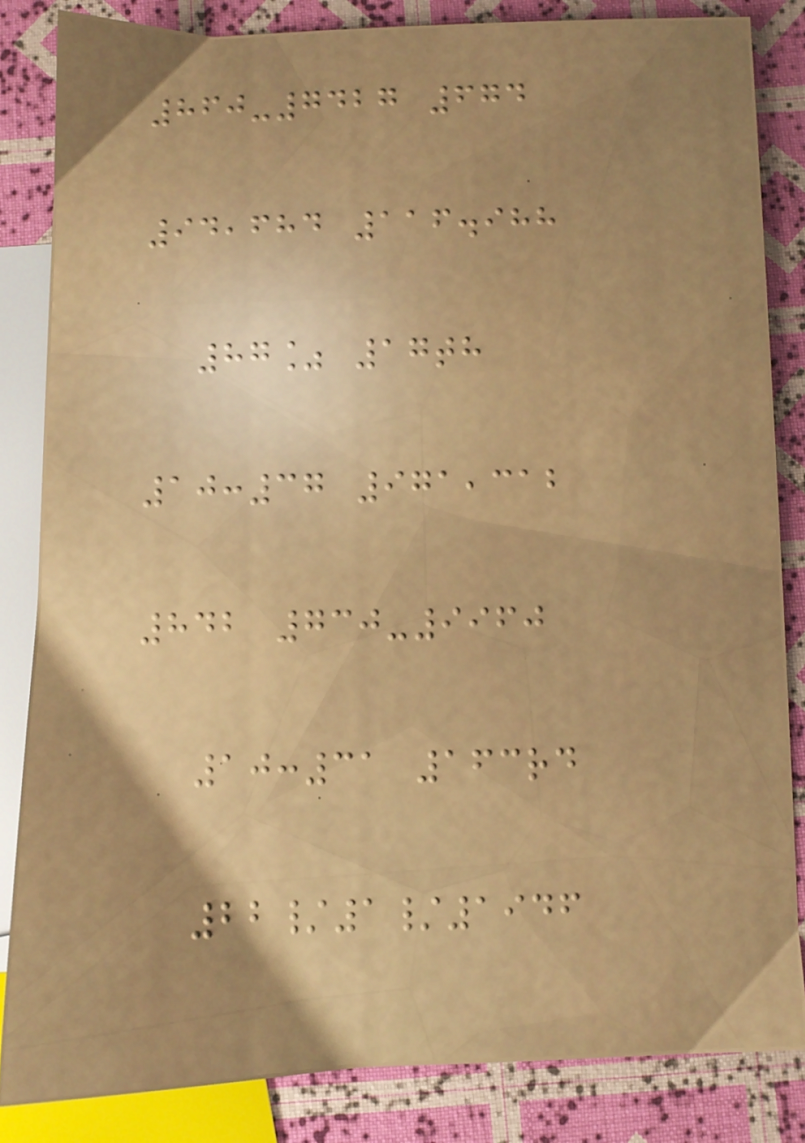860-7427 674
94,684 116.988
87% 17th
10:37 971,312
842 730-9960
10:31 163rd
22/1/1946
